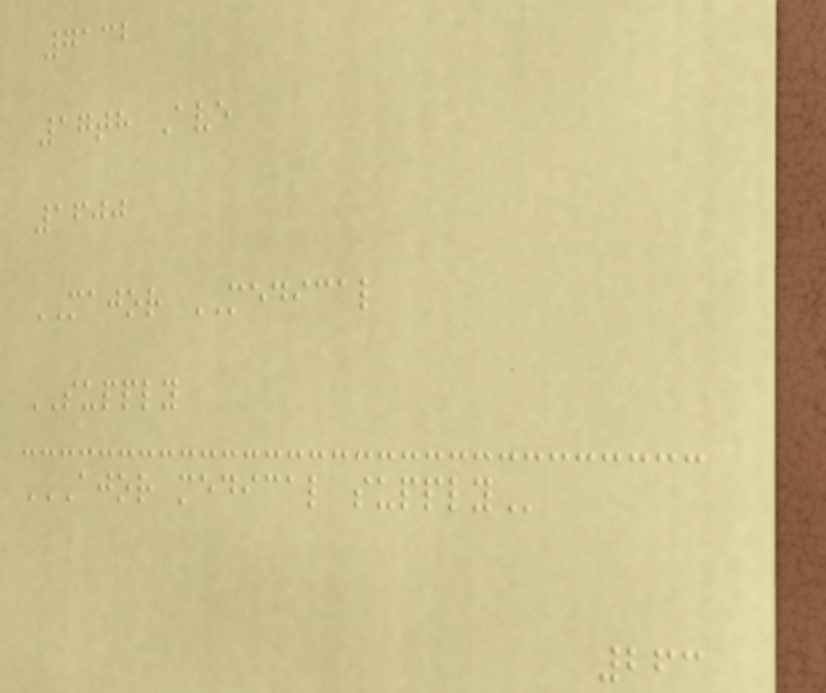7132
17th Ave
1600
MAJOR MEDICAL
SUPPLY
AJOR MEDICAL SUPPLY
263
